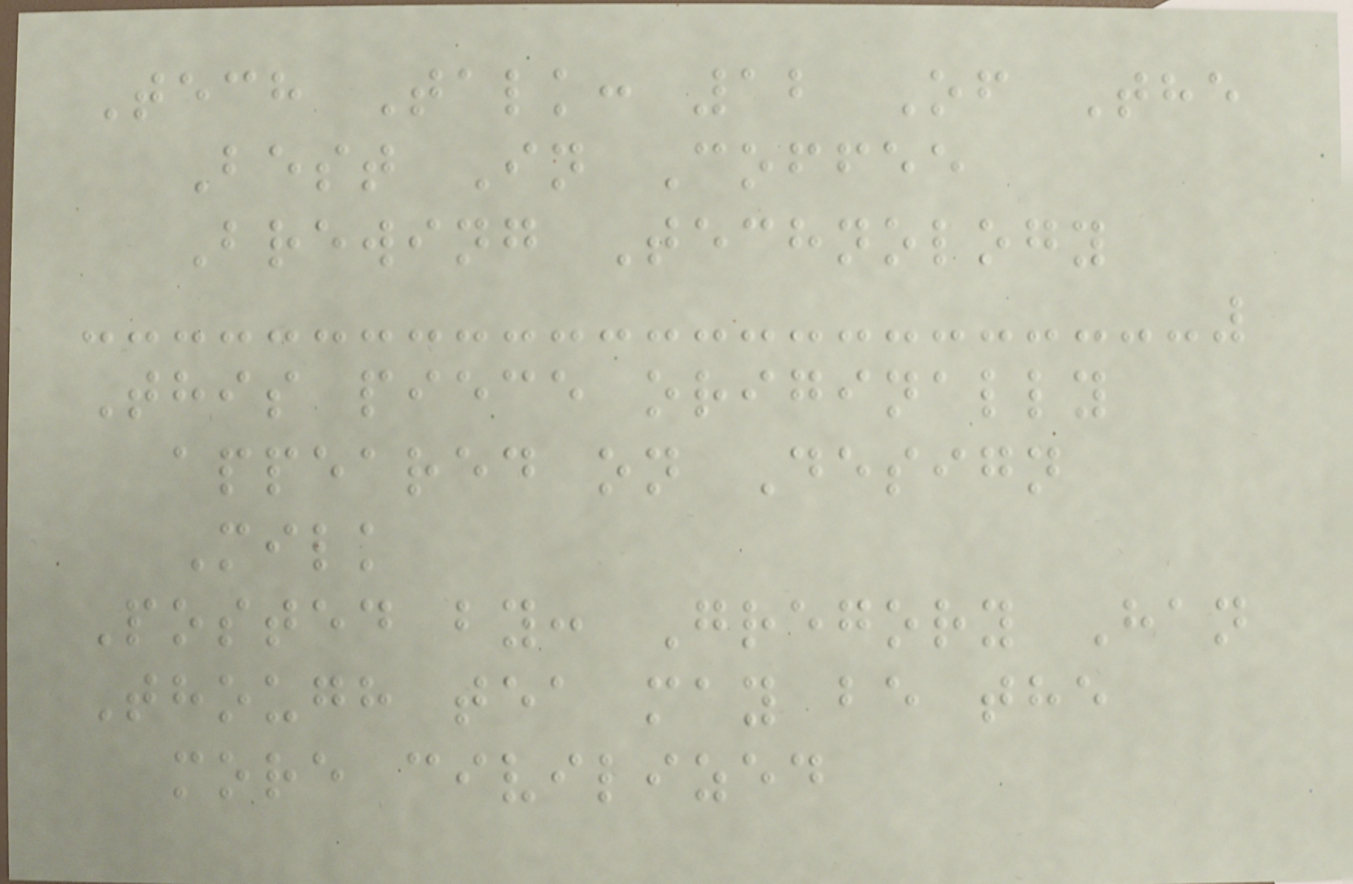Tech Talk: 12 Of The
Best In Coffee
Brewing Technology
This piece originally
appeared on Design
Milk
Posted by: Gregory Han
Though tea may be the
more civilized
